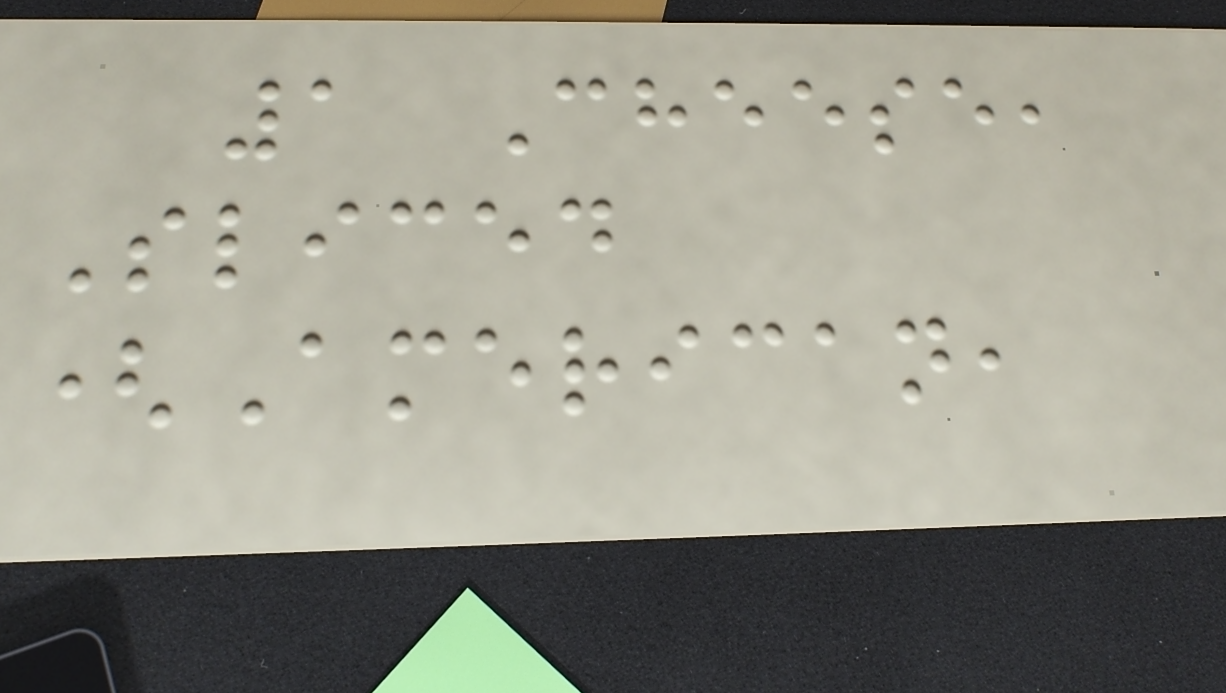1 Cheese,
Sliced
(American,
